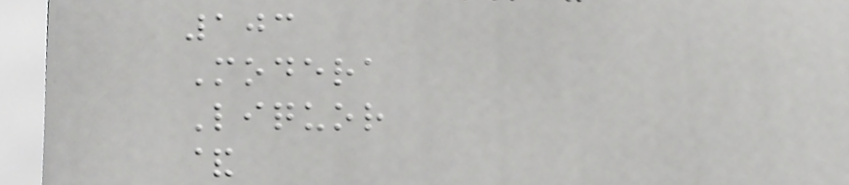103
Modera
Liquor
&
